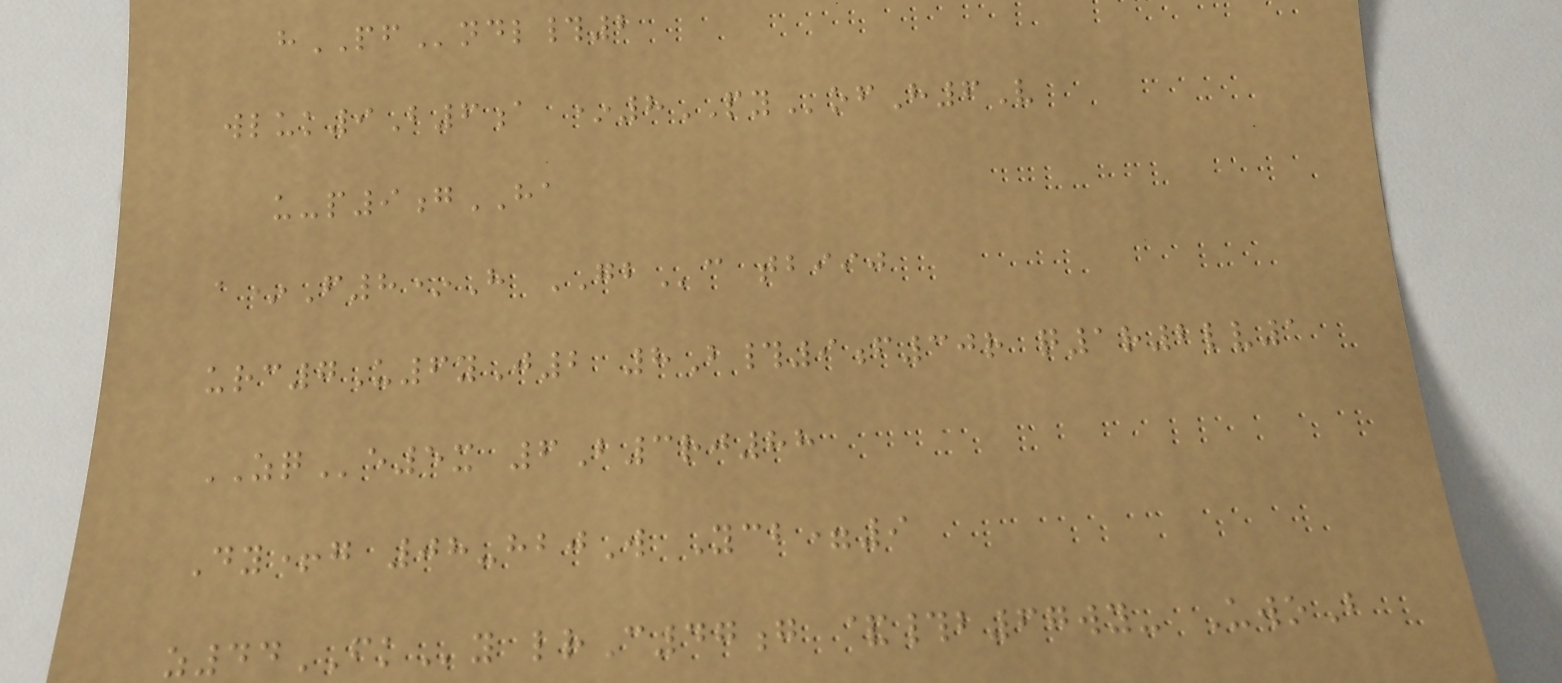hPFndl#2
wluk9B6a *8PYofH6V
u-p9gHA
a*F8*H GBc tbiij
urc7U6yJ2 8B#9f30r q1r2lv1
ZQe5x 6B3rj88
Dy+g 08-hbjW Ycb=9
z44FKy lrC47g &#b67wy- UwoB
